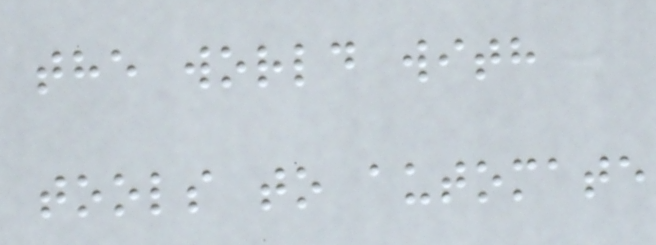the world with
tools to automate
